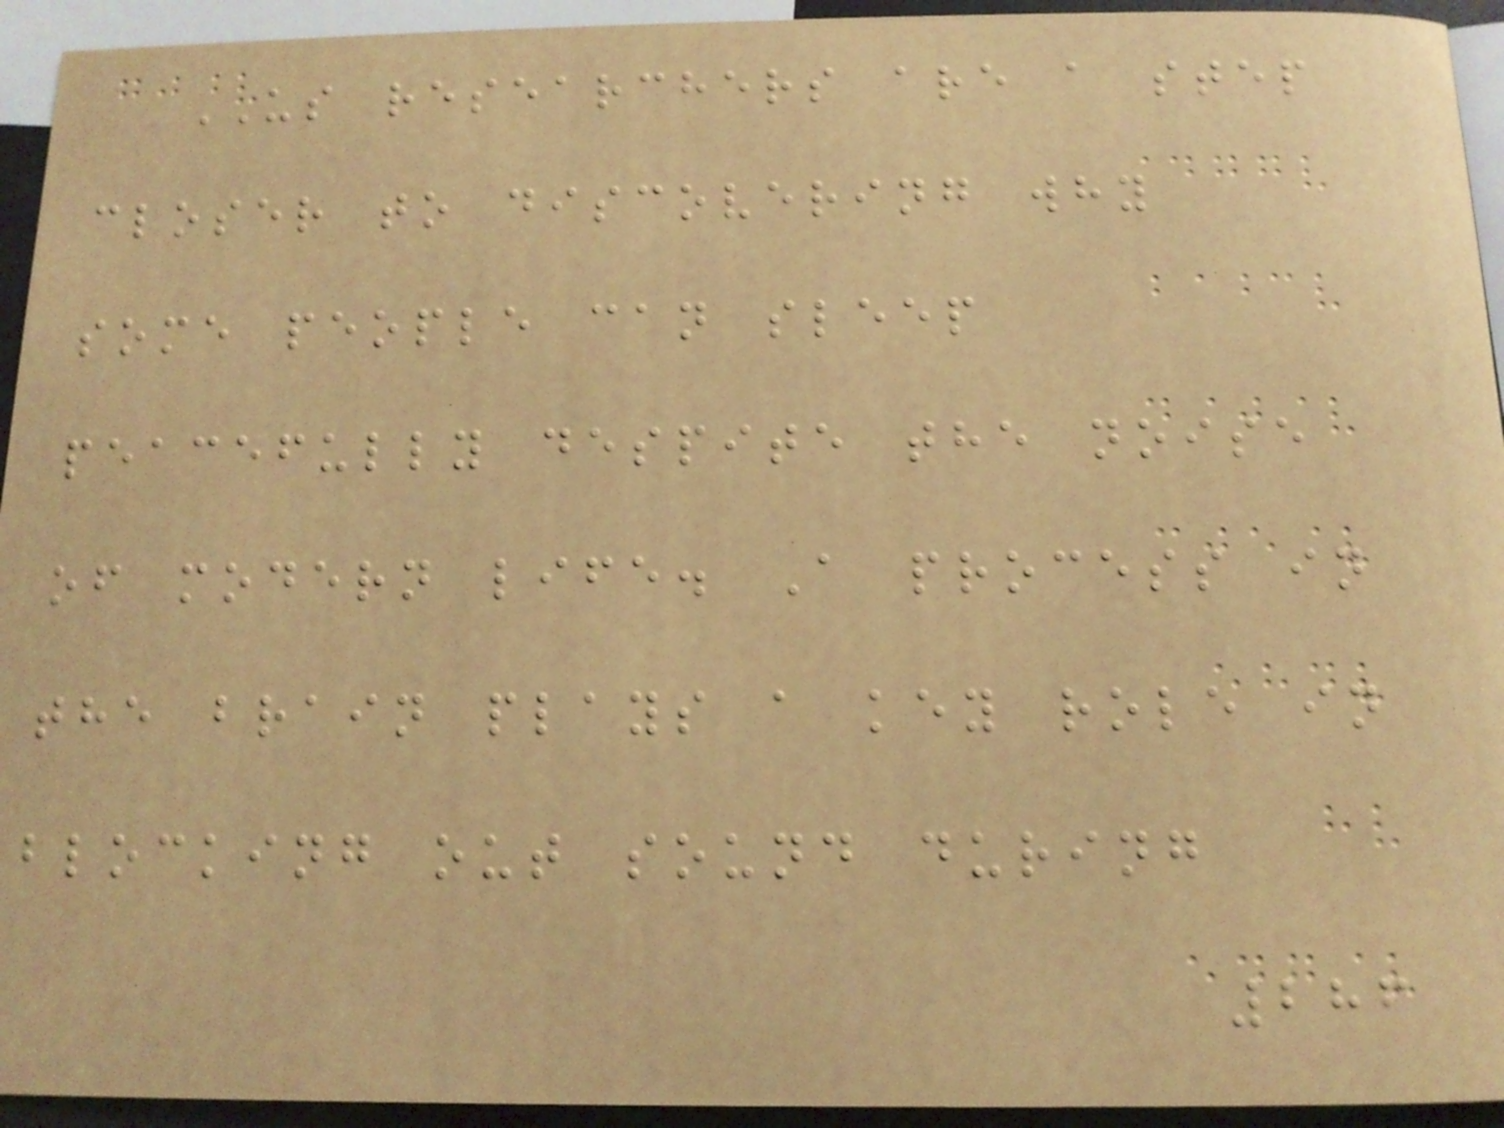US researchers are a step
closer to discovering why
some people can sleep
peacefully despite the noise
of modern life. A process in
the brain plays a key role in
blocking out sound during
286
